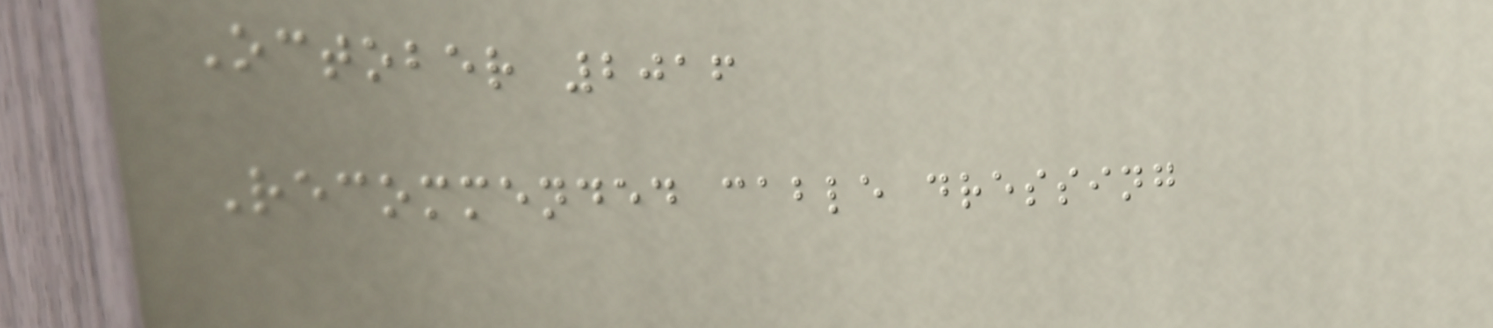October 2016
Recommended cable dressing
